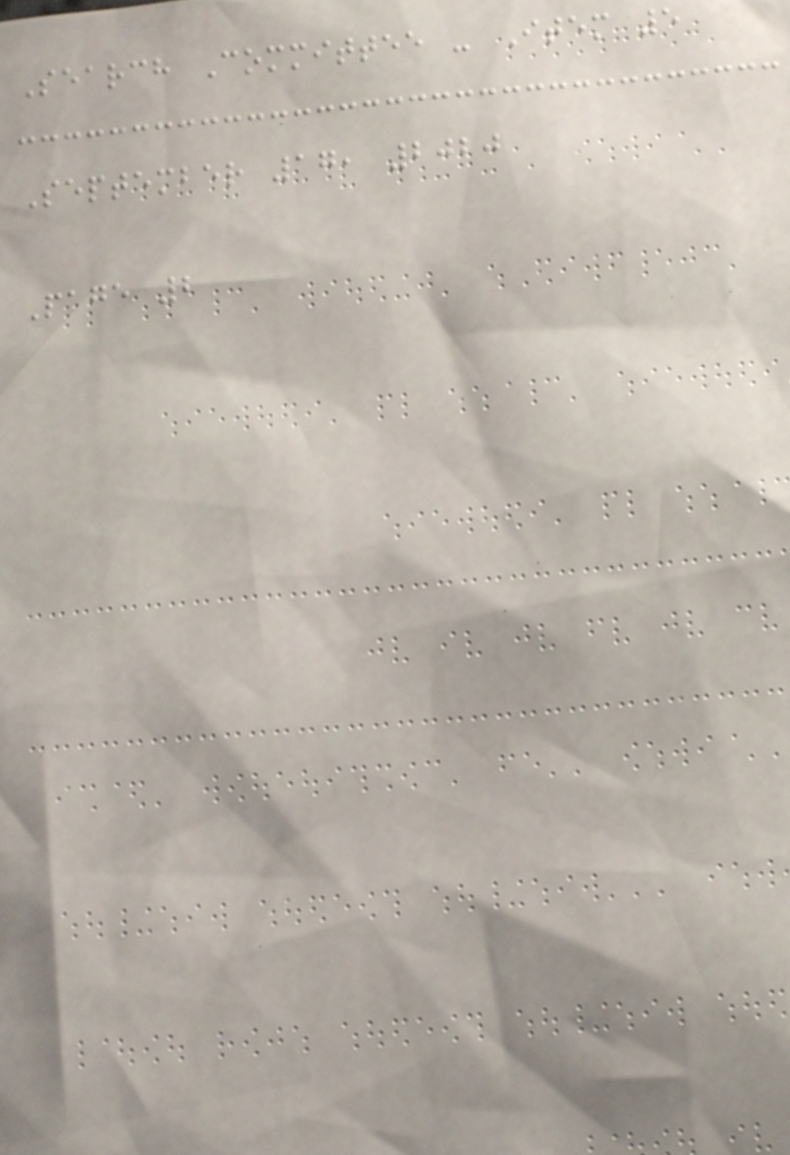Search Committee - Item 5
September 17, 2020
Page 2
